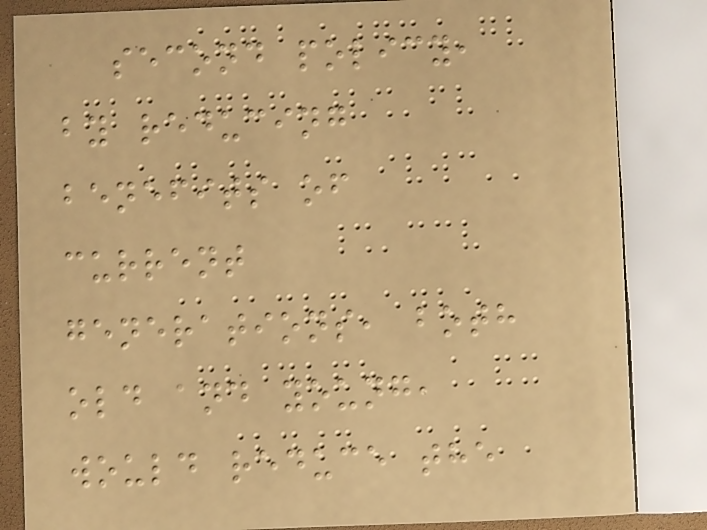second policy,
by reducing
benefits of
current
generations, both
old and young,
would reduce the
